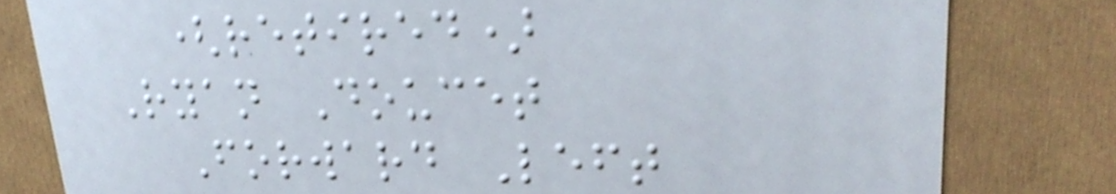(retired)
Ryan Doucet
Forward Left
